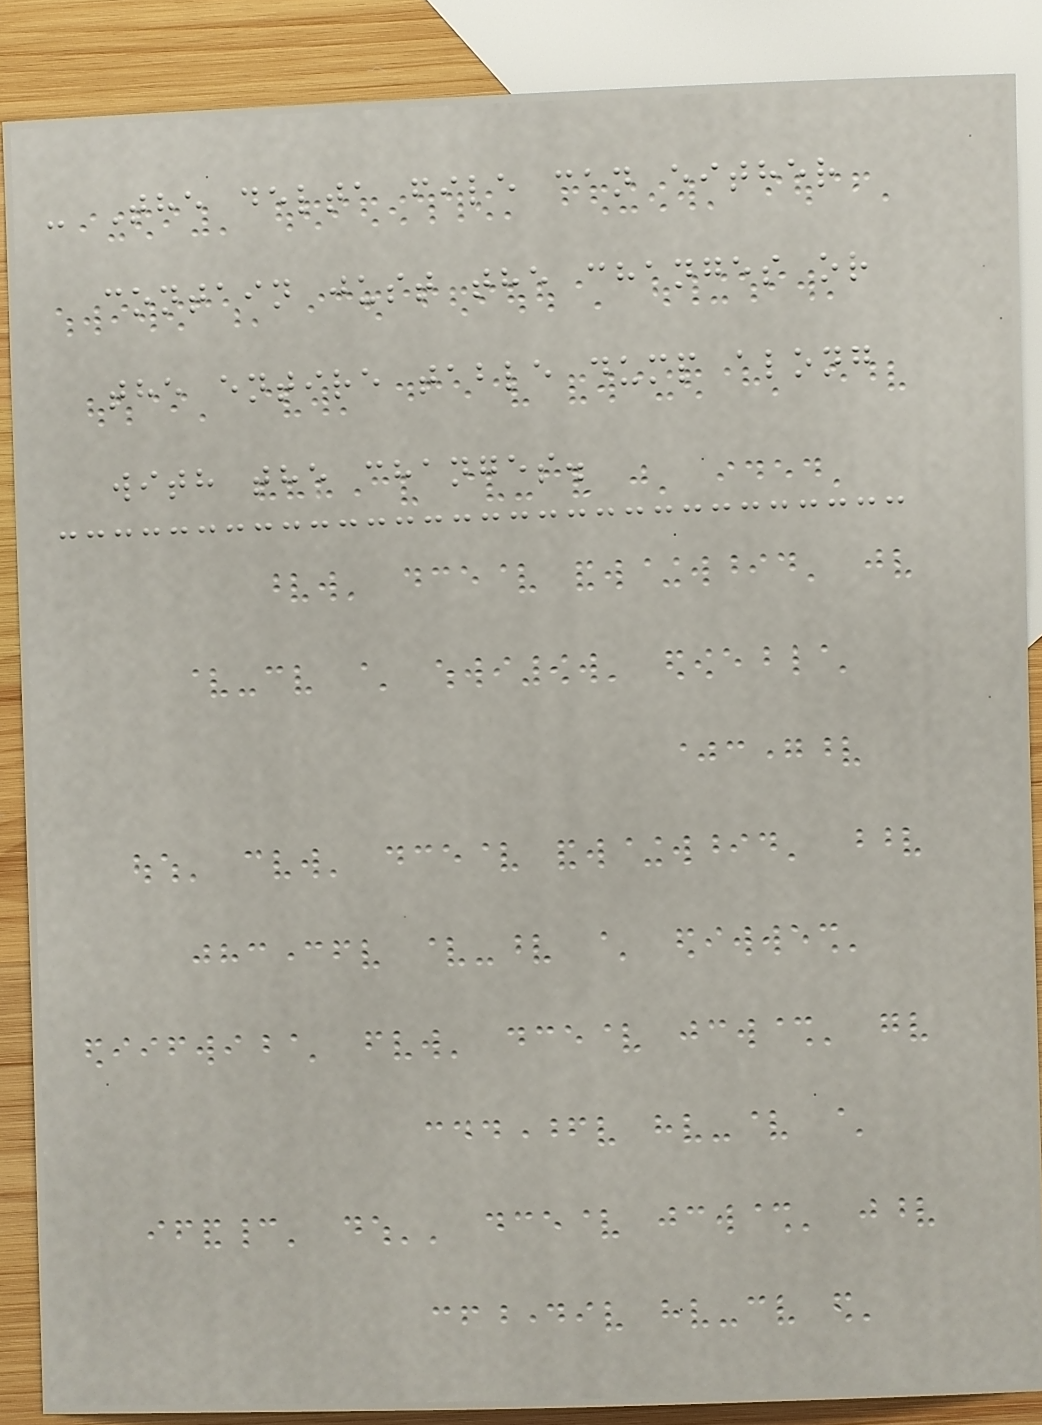- The delta file can either
contain just the changes or
the entire table dump along
with the changes.
